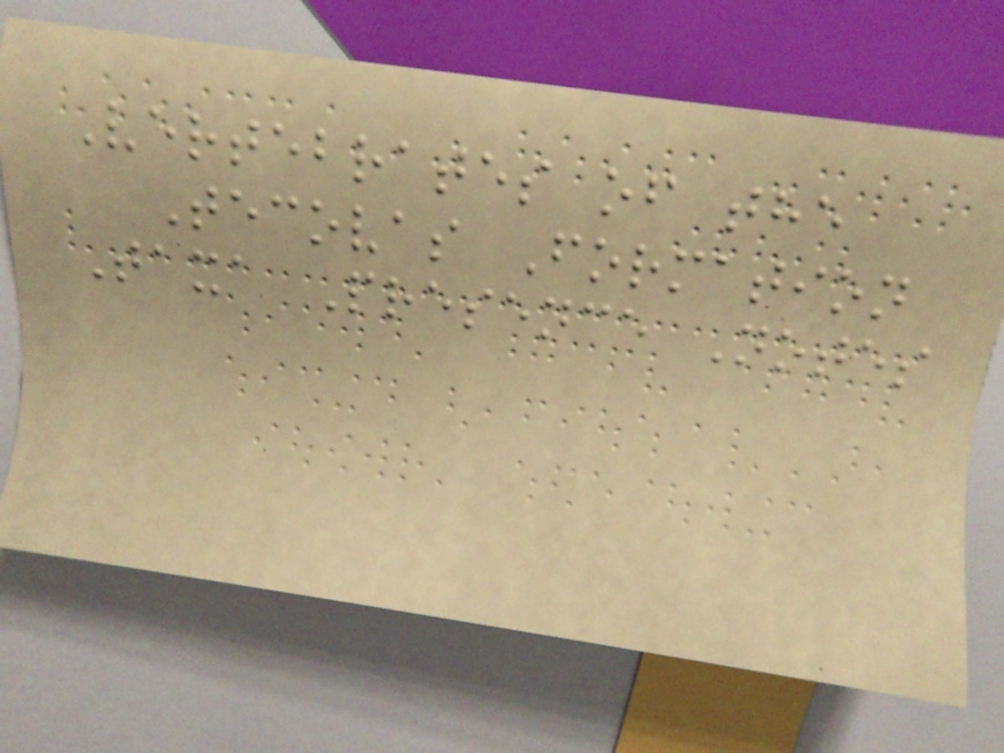Vertebrates of the
Tecovas Formation
Taxa Presence Notes
